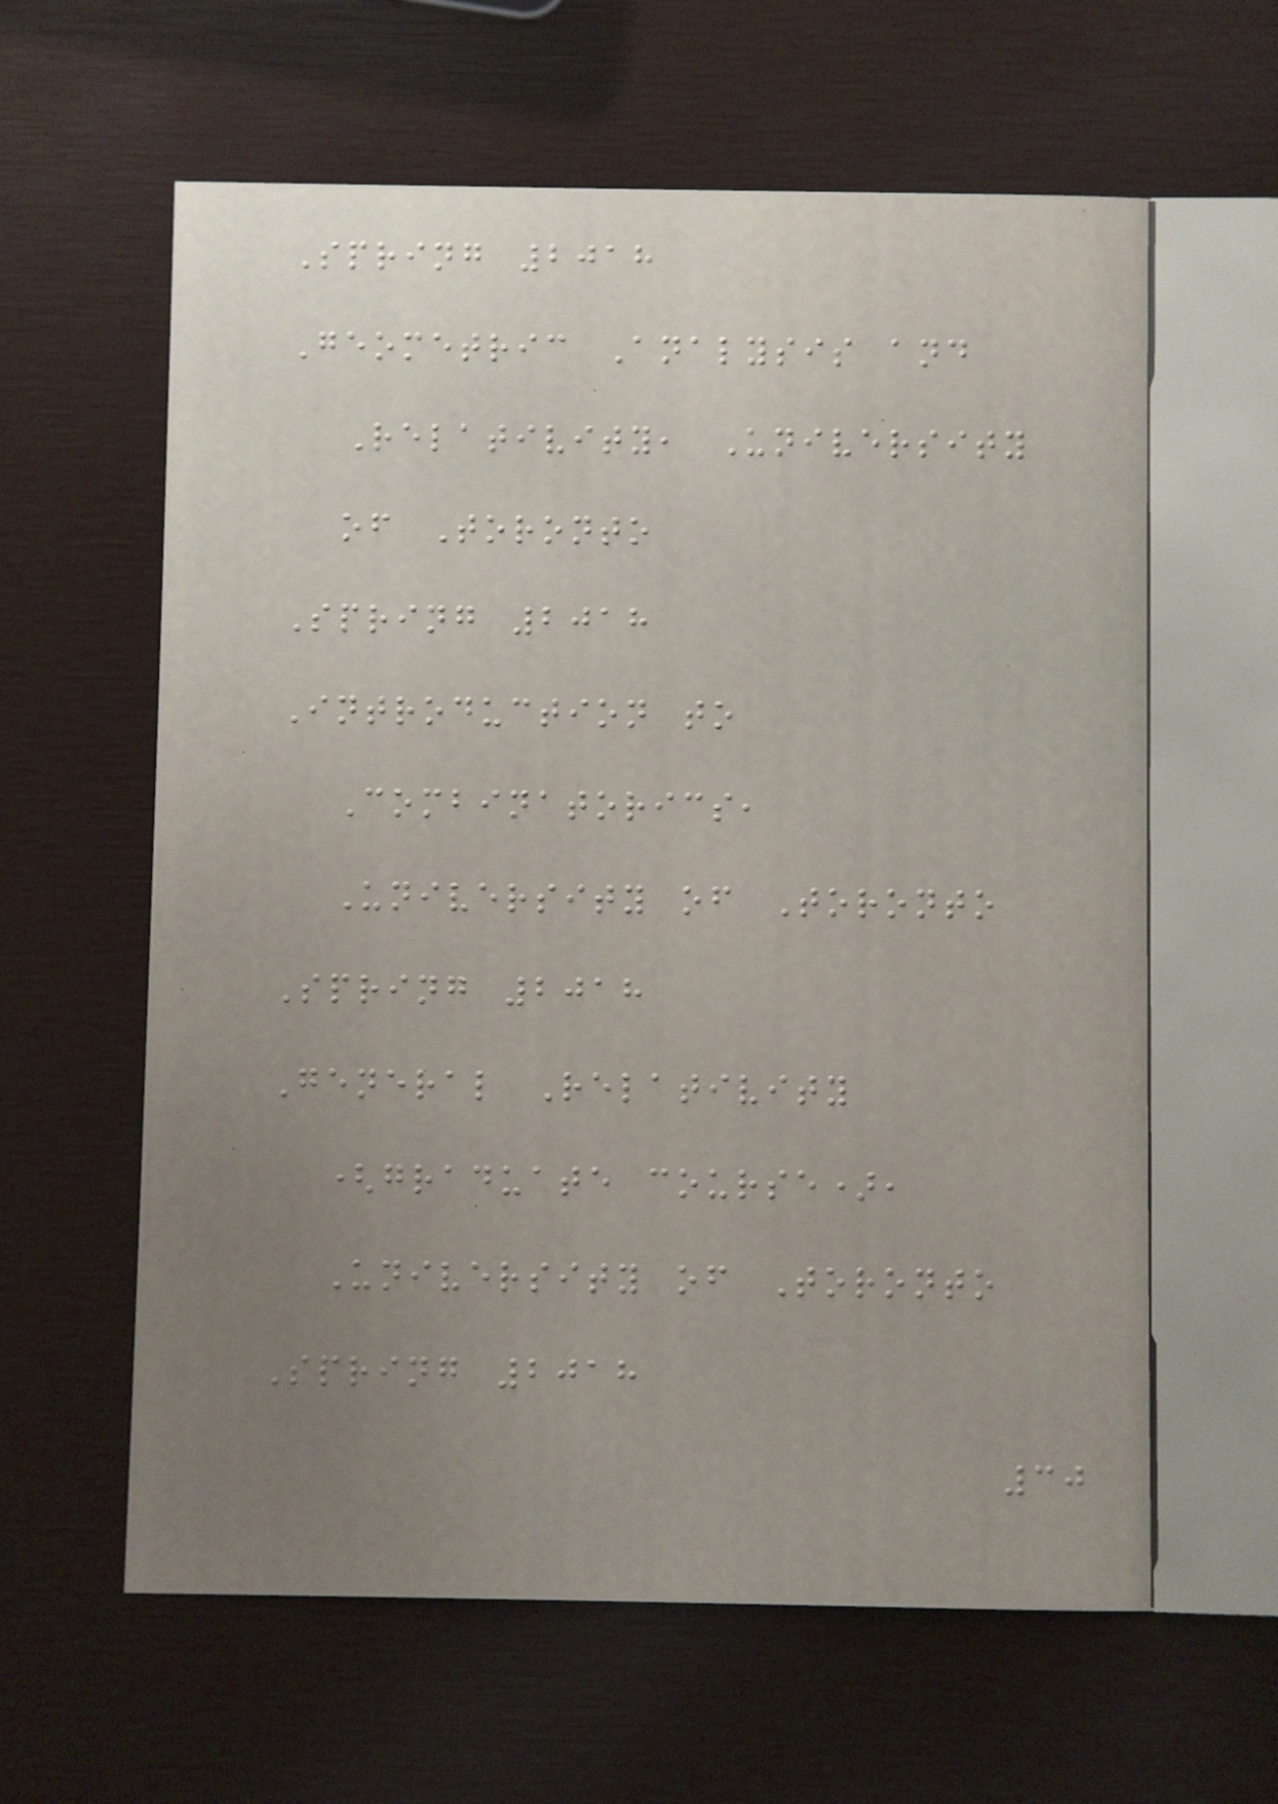Spring 2018
Geometric Analysis and
Relativity, University
of Toronto
Spring 2018
Introduction to
Combinatorics,
University of Toronto
Spring 2018
General Relativity
(graduate course),
University of Toronto
Spring 2018
30
